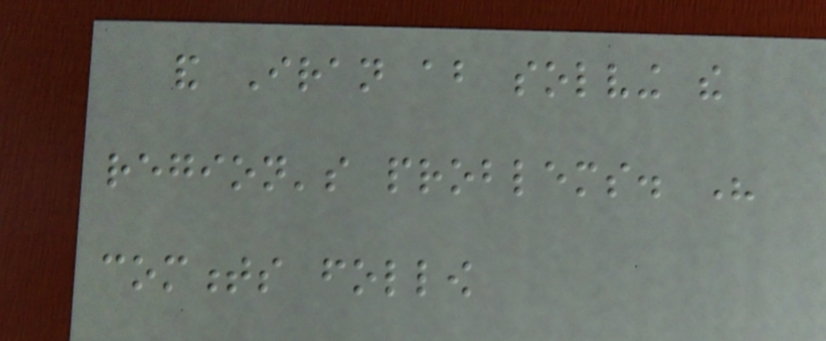and Iran about solving the
region's problems. His
comments follow
